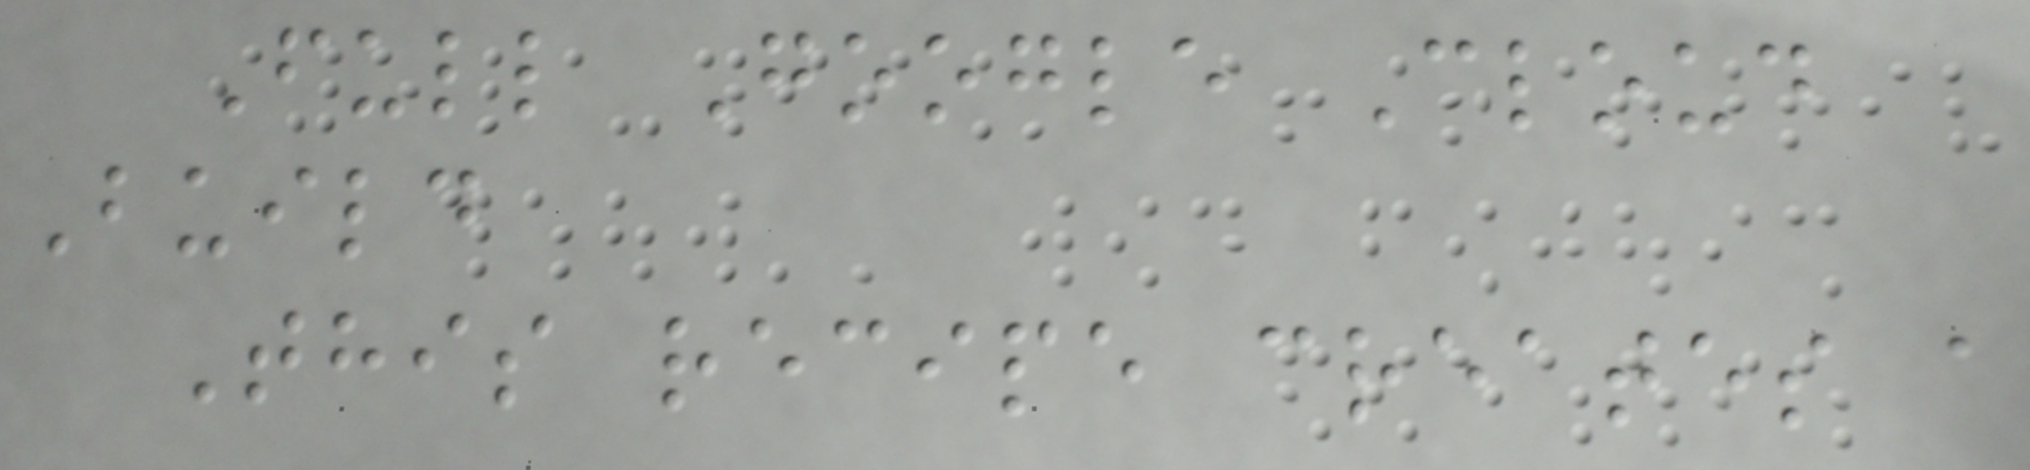Full Google Cloud
Build
This recipe creates a
